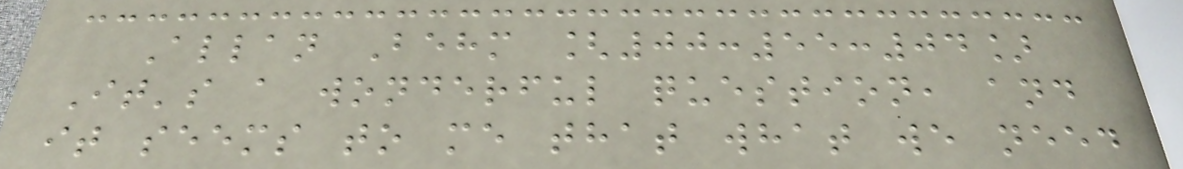Allan Behm [00:55:04]
It's a wonderful question, and
it seems to me that what we need
